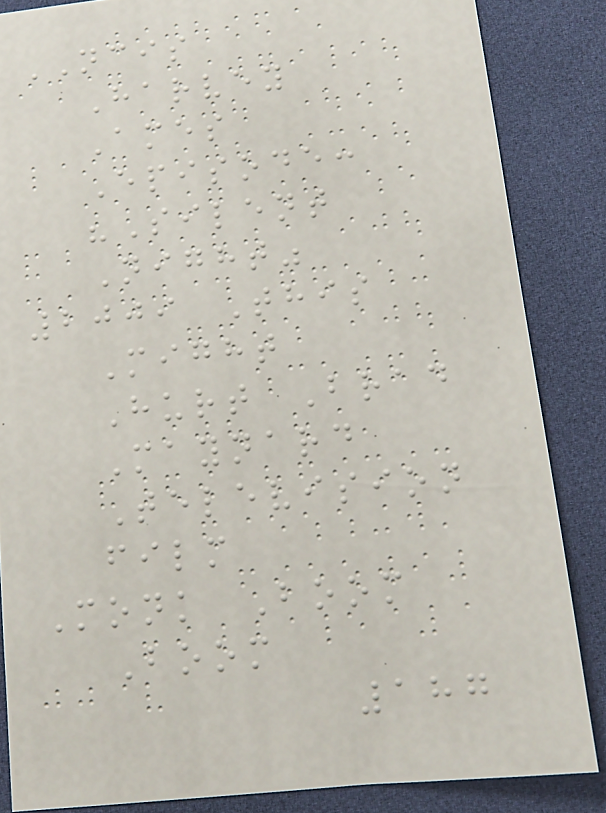NCIS
Harvey
Ames
Episode:
"Silent
Night"
2009 This
Might
Hurt Brad
Maynard
Television
film
Monk Boom
Boom
187
